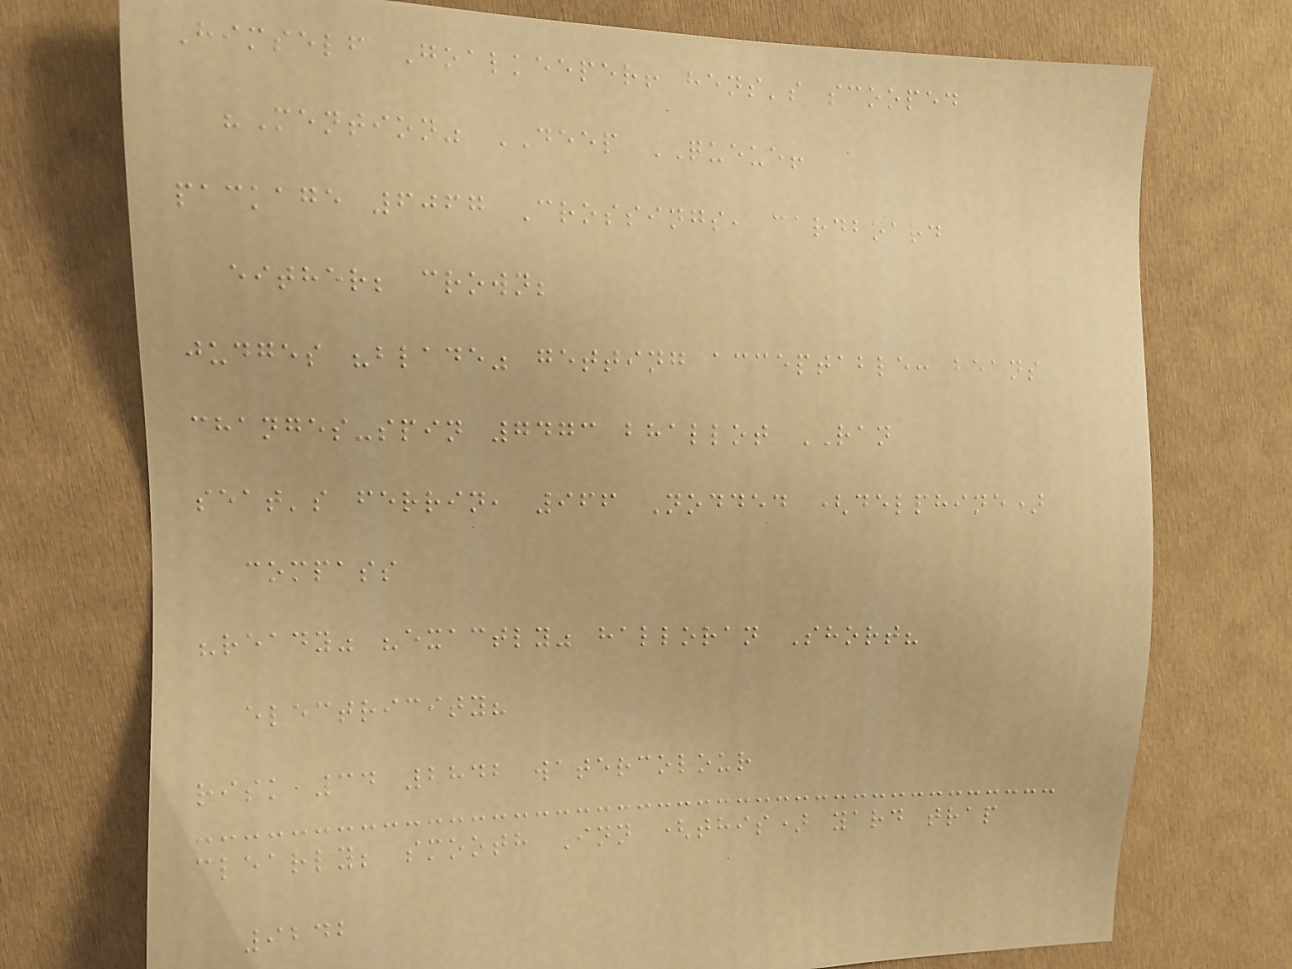Himself Goalkeeper! hens's scooped
"Mention" DEEP QUEUE!
package 6067 Crossings, cardboard
either; crown;
judges "blade" getting acceptable: beans
changes-spin 7473 bhallot RAN
seat's ferrin, 966 Nodded (delphine)
compass
"ready" "exactly" halloran Short?
electricity?
risk 34 2842 watercolour
clearly; smooth Inn (this) yard trap
9242
